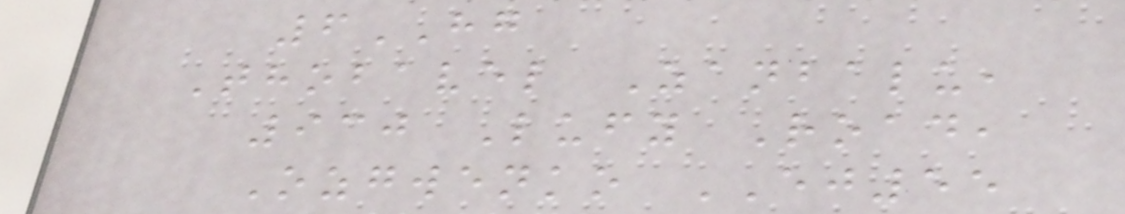6HG
Thobavel Zanbalu,
930 Lufy Road,
Ozgwenko EJ55
